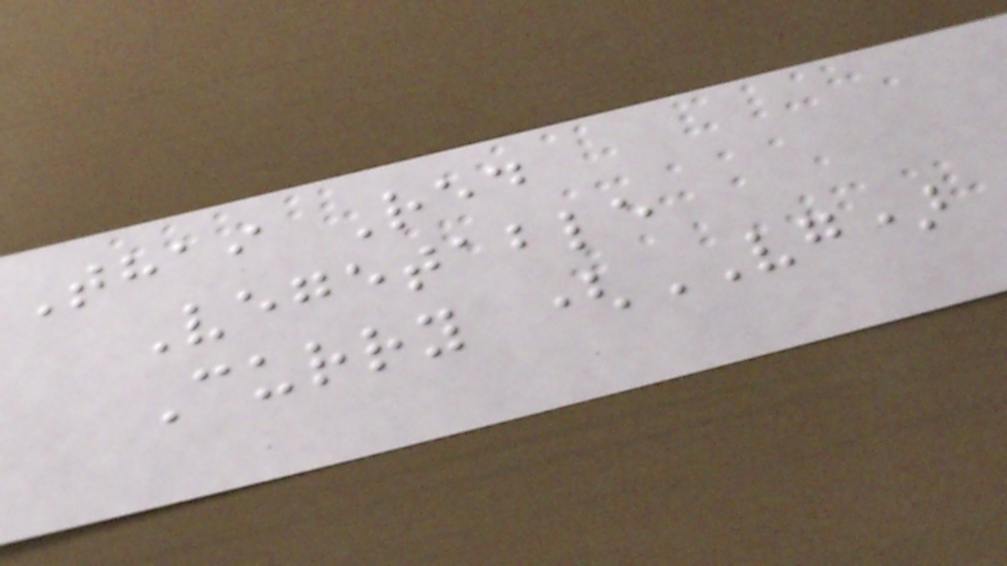Thai Red
Vegetable
Curry (VG)
